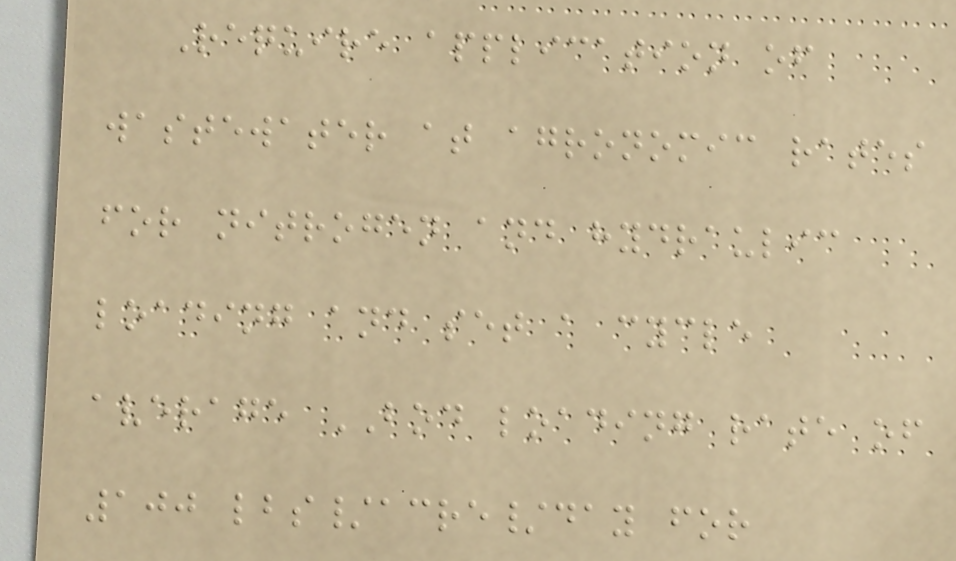Require application of
wastewater at agronomic rates
for nitrogen and hydraulic
loading and set a cycle
average BOD loading rate of
100 lbs/acre/day for
